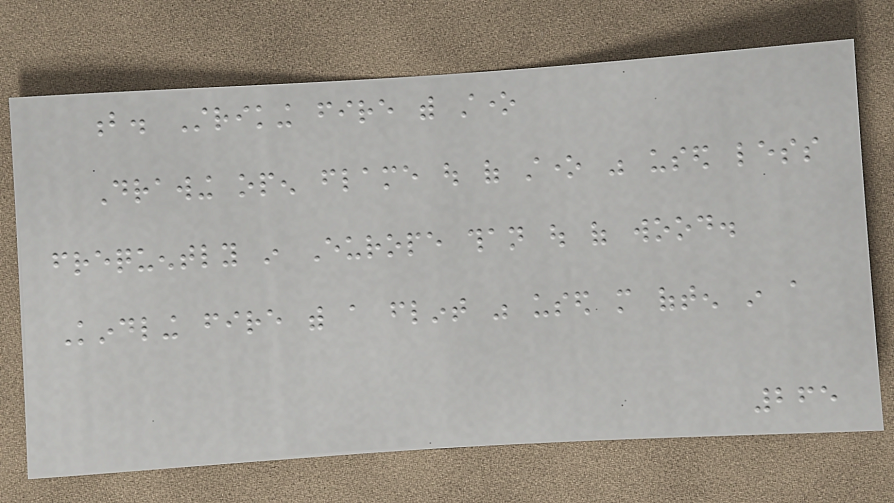b. Striking fire with stone
Drawing open flame out of stone was used less
frequently in Europe than out of wood.
Kindling fire with a flint was used more often in a
265
